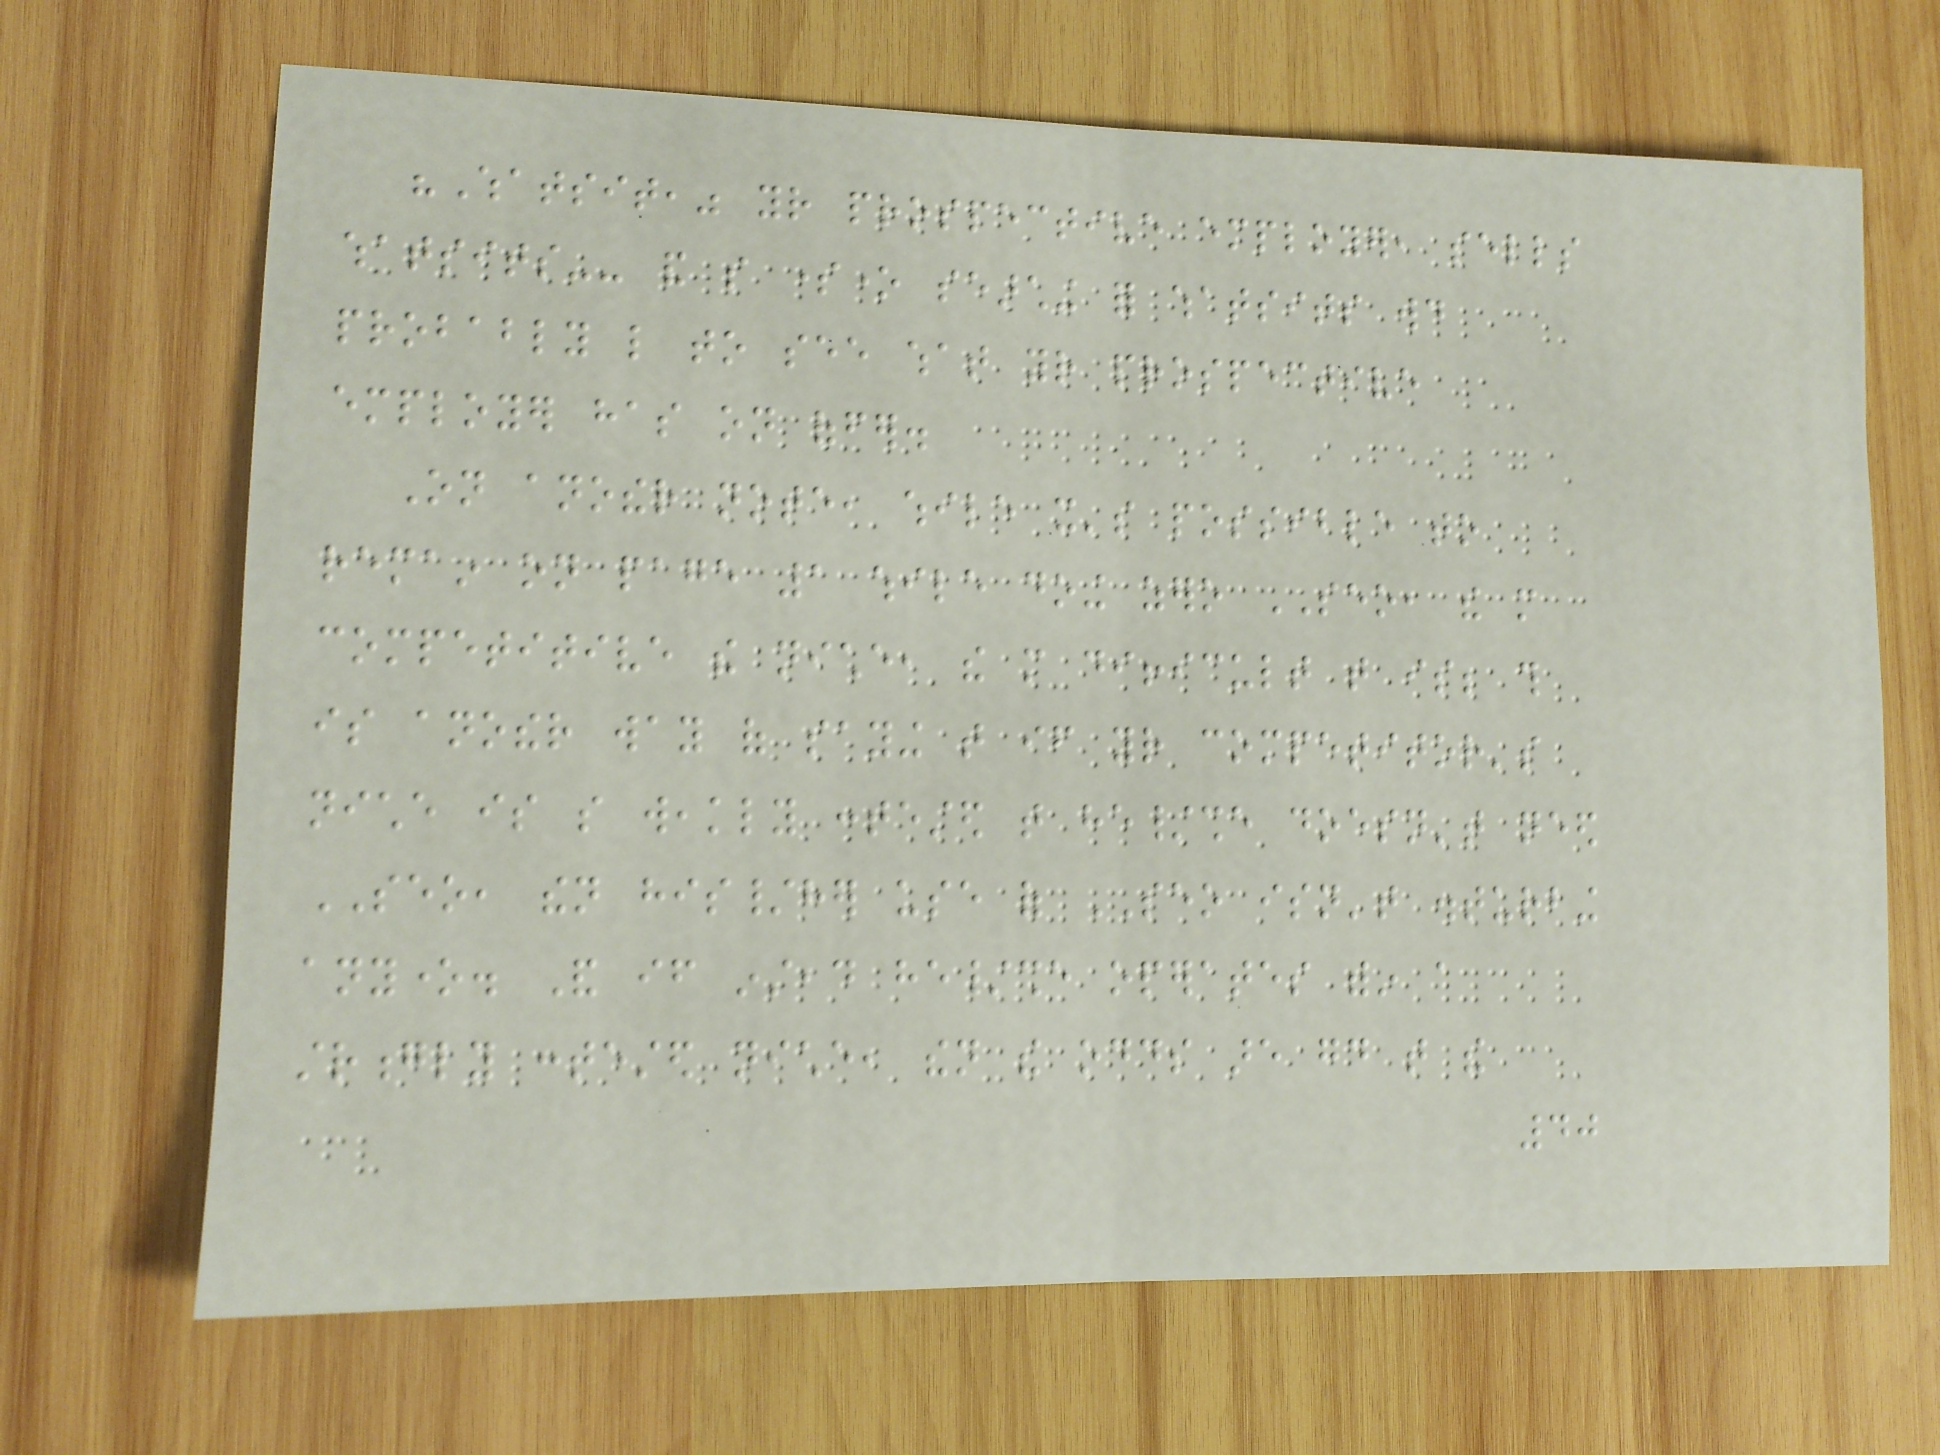"Whatsit," your prospective employer, sells
whatsits-- and so someone searching for whatsits would
probably like to see what your prospective
employer has on offer.
On another note, while it's possible to
remain on page 1 while doing zero SEO, the more
competitive the niche, the more difficult that is; this
is another way of saying that if your competitor's
niche is so weakly contested that he/she doesn't need
SEO, then his/her use of SEO isn't disturbing
anyone. And if instead he/she operates within a
strongly contested niche, then the odds are good that the
40
